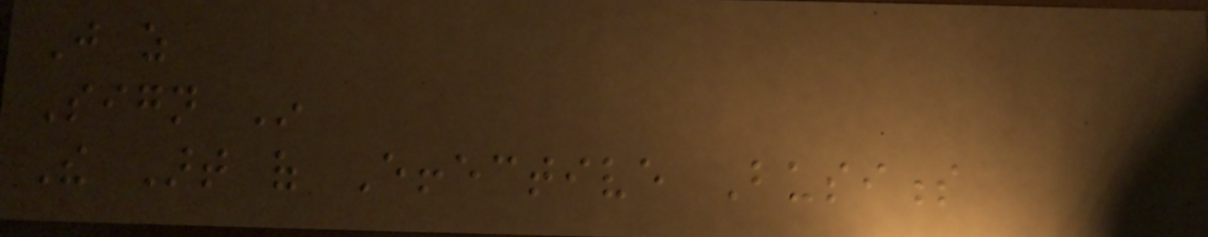Just as
Sign In
The Art of Effective Business
